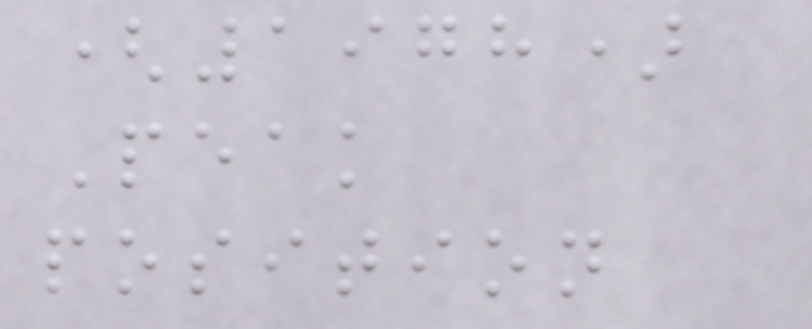(1978)
Peak
position
